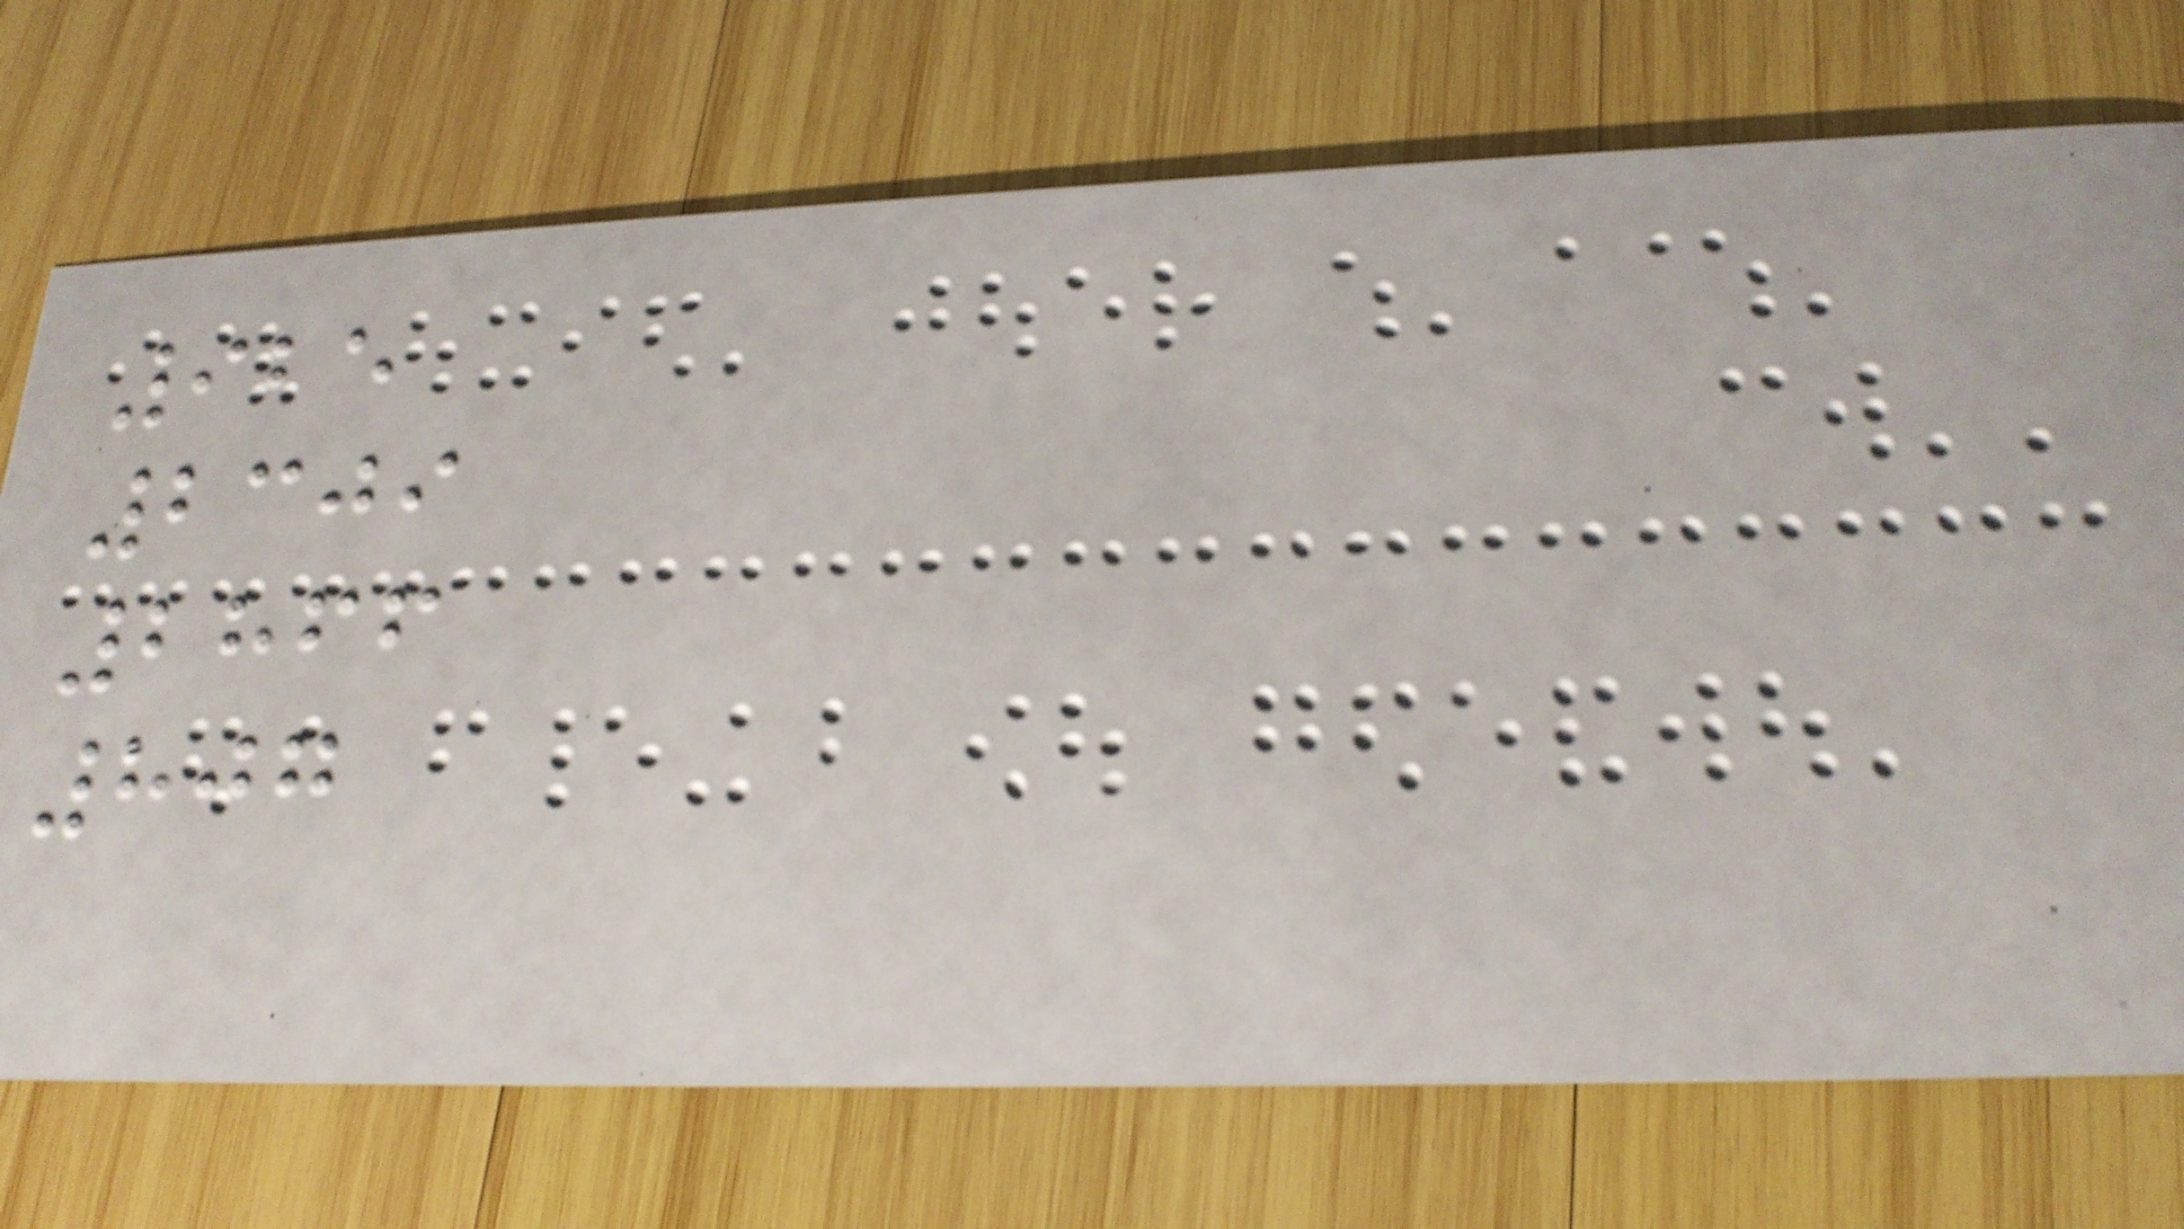925
2309
2866
807
